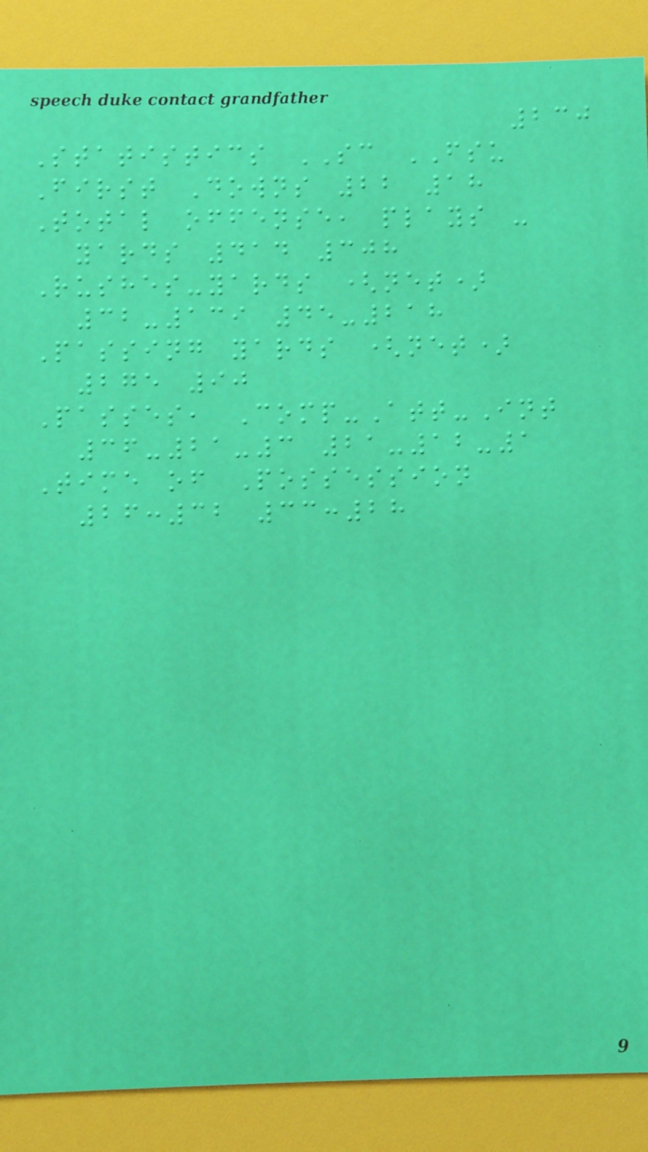230
Statistics SC FSU
First Downs 22 18
Total offense, plays -
yards 414 308
Rushes-yards (net)
32-139 45-218
Passing yards (net)
275 90
Passes, Comp-Att-Int
36-21-3 21-12-1
Time of Possession
26:32 33:28
